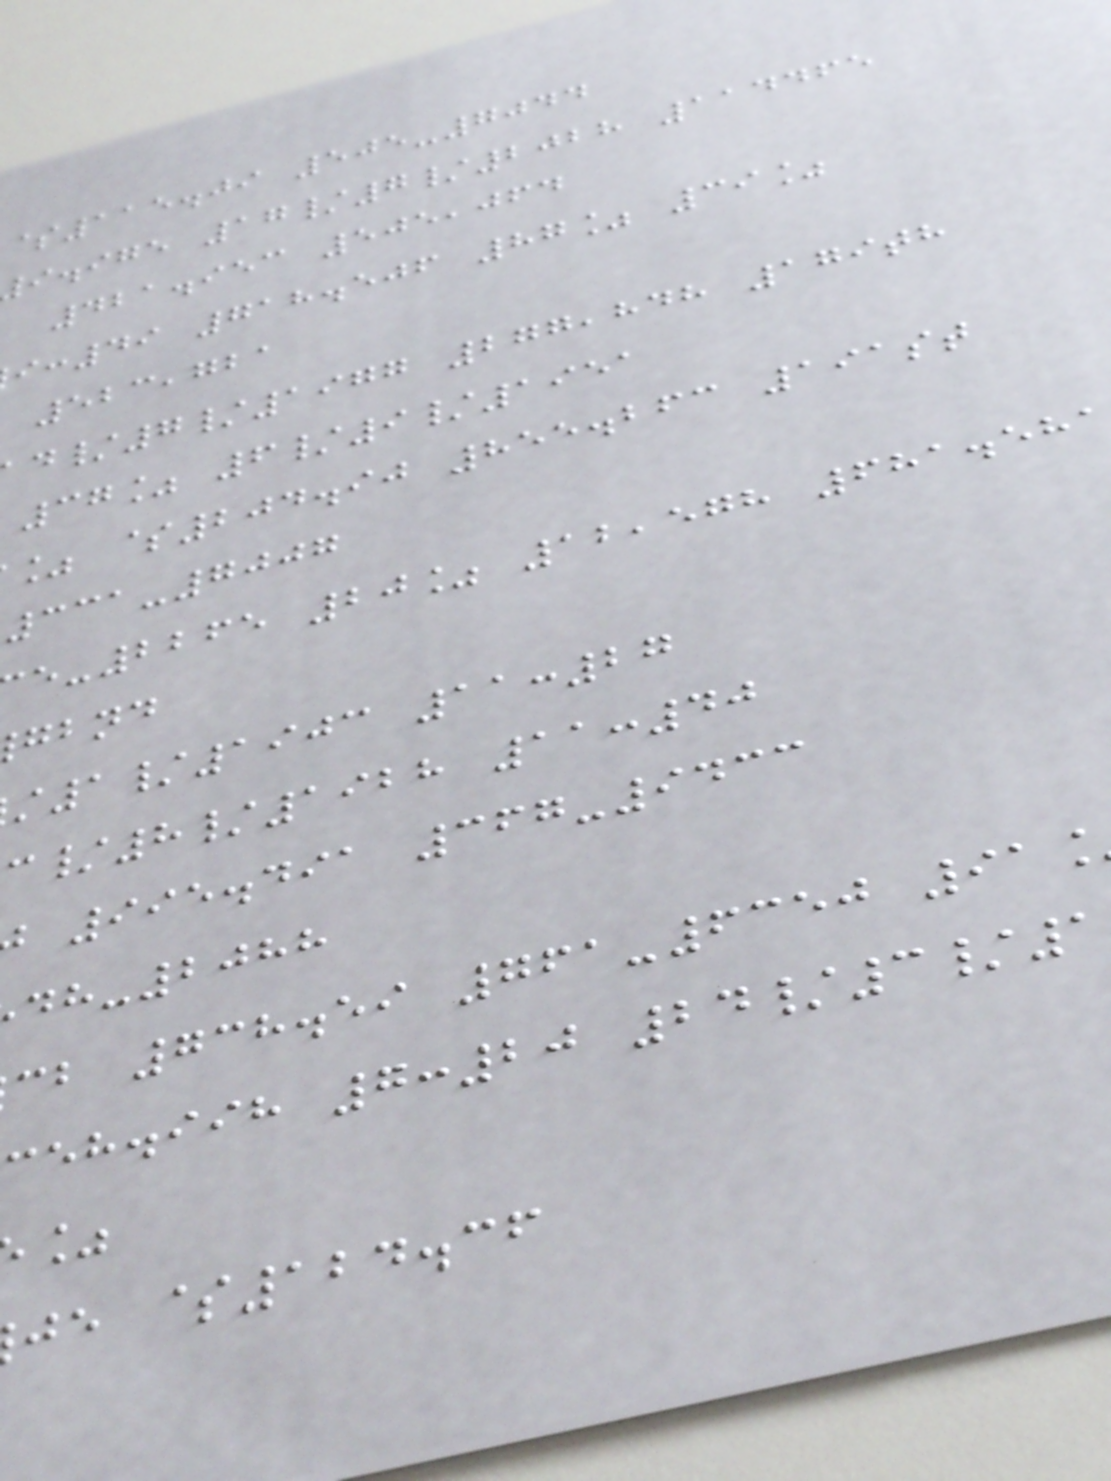$115.09 505-7044
i.ige 17/7/2028 114465
421.953 505,064
:49 718.506 87% 39%
523,721
/7/1977 277,848 179th
37% 6/9/1951
% $204.90 855.263 191st
331-7007
-2265 20% 12,578 681.581
gbnd
1/1903 11:27
/8/1928 11:40
995.491 367-9433
-2088
cb 738.59 761-6350 91
ceh.iih 7:20 24/3/1
je $124.36
